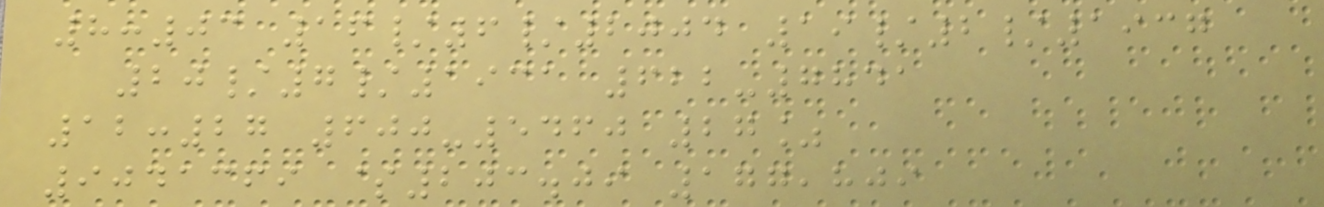8:03 16/6/2004 19/2/1937
20/7/1931 622-7841
12:27 600-5460 27%
9041369 $203.09 177,809
